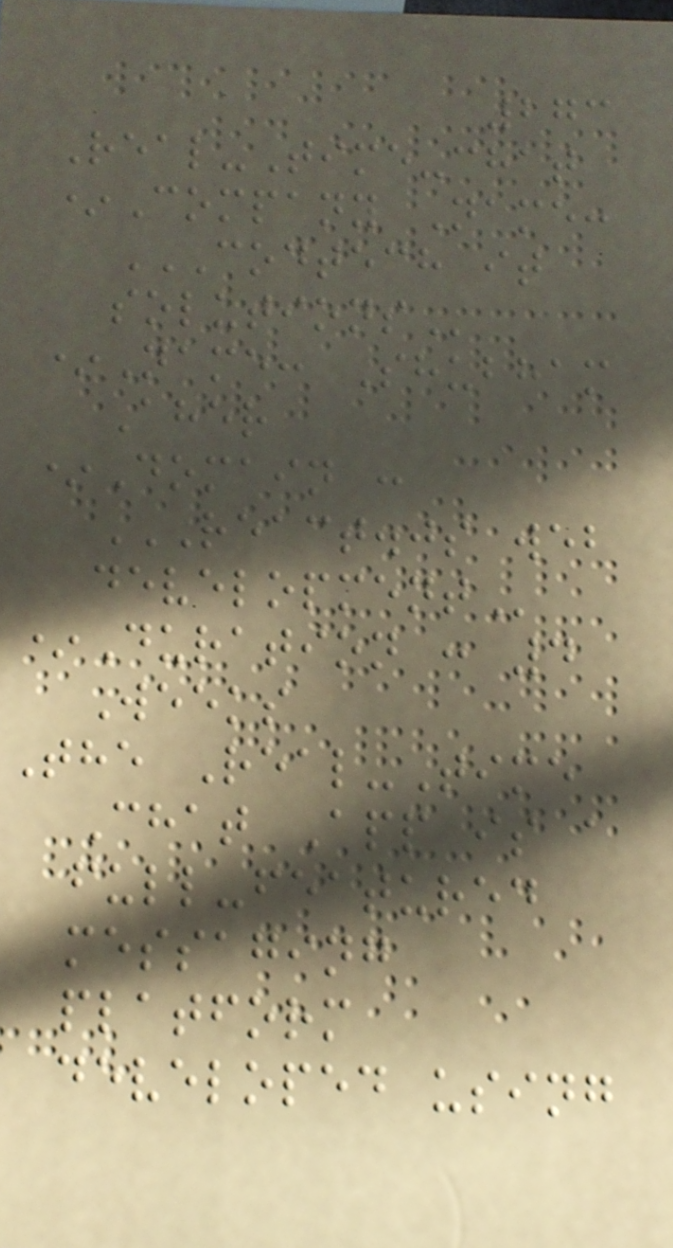273
Real-Time-chat
*Company Name:
CODTECH IT
SOLUTIONS
*Name: Shubham
Aher
*Domain :
REACT.JS WEB
DEVELOPMENT
*Duration : 4
Weeks
The Real-Time
Chat App is a
full-featured
messaging
platform
developed using
